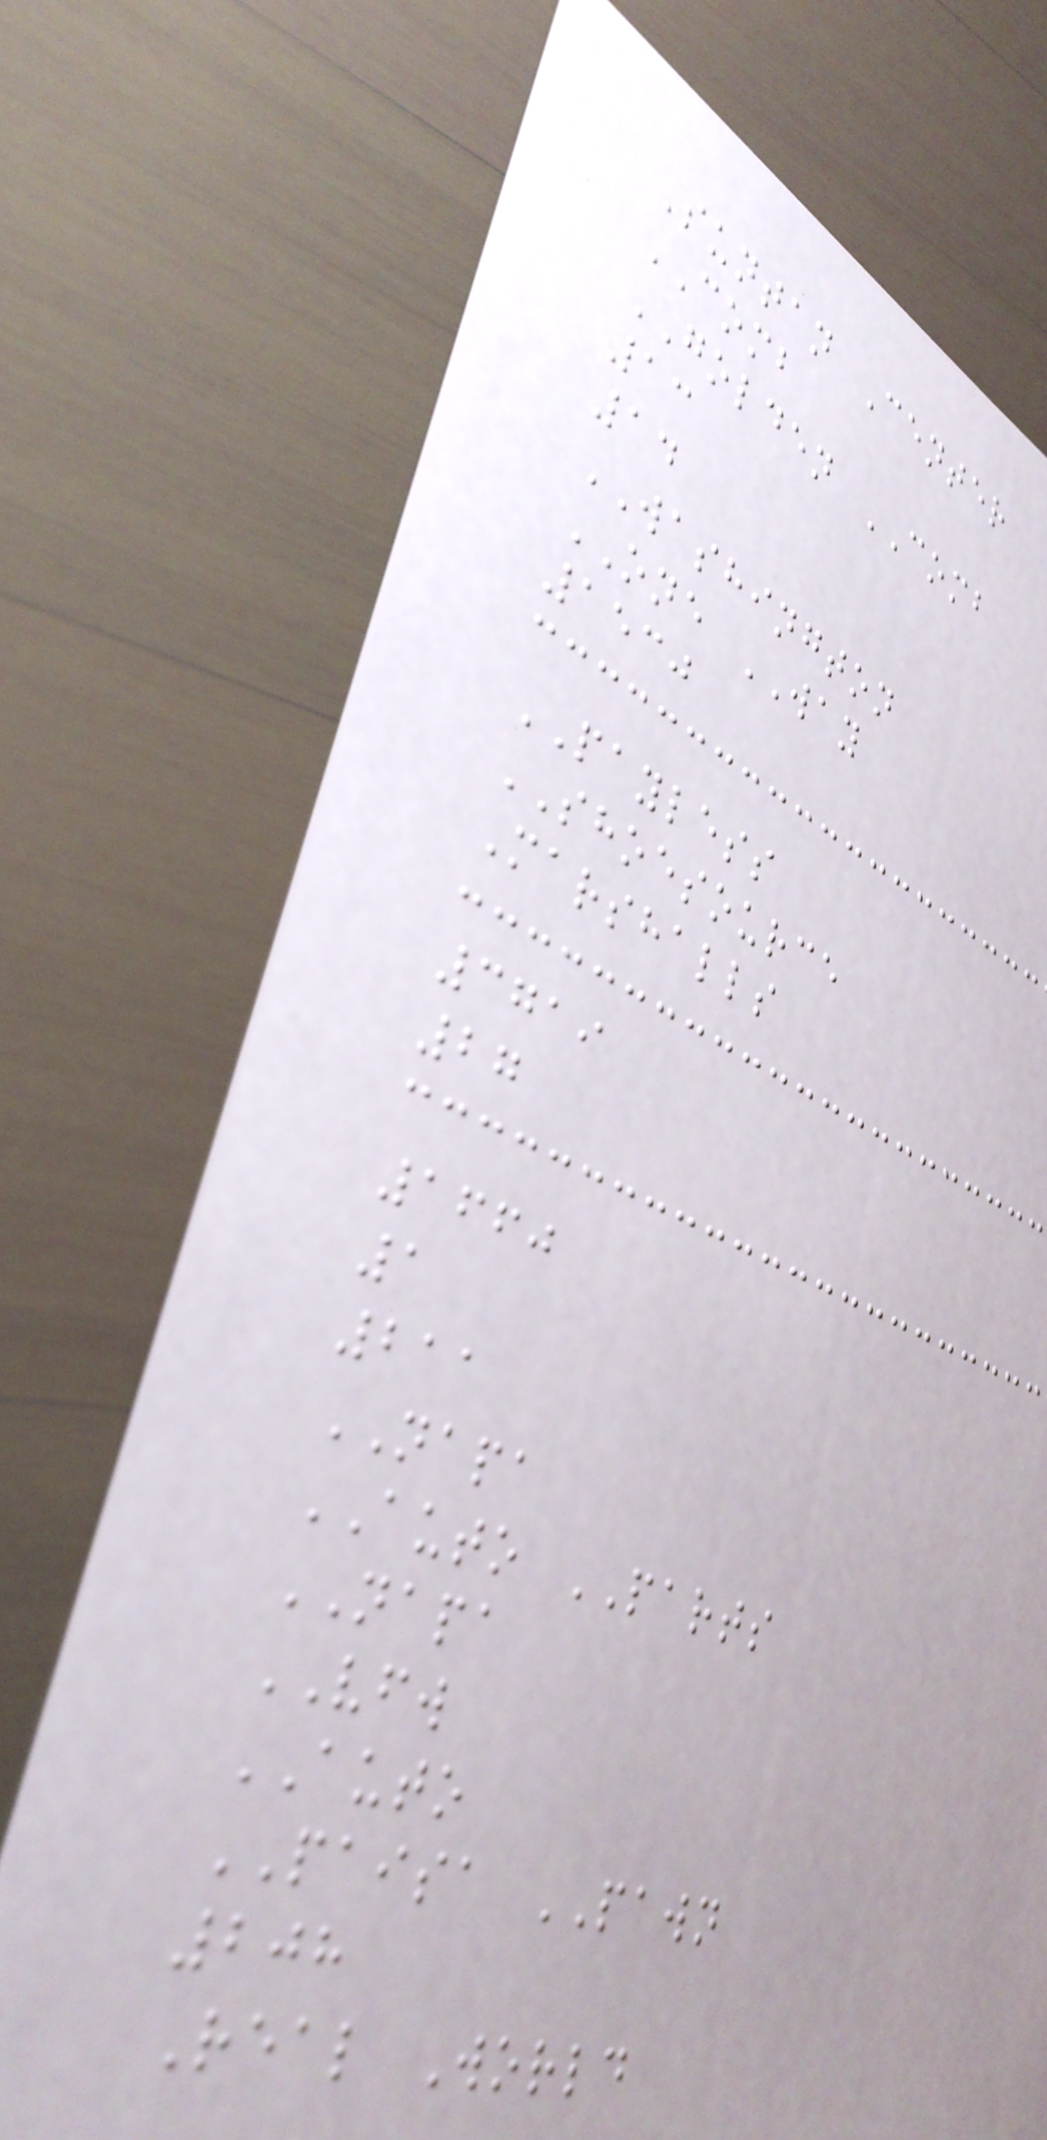Suntan Center
COMB
GOLDEN COMB
13
14
WASHINGTON
ONE WAY
1530
PAYLESS
SHOESOURCE
Marshalls
3719
27
1660
1
211
NAPA
AUTO PARTS
NAPA
VFW
AUTO
PAISA PAWN
208
Real World
